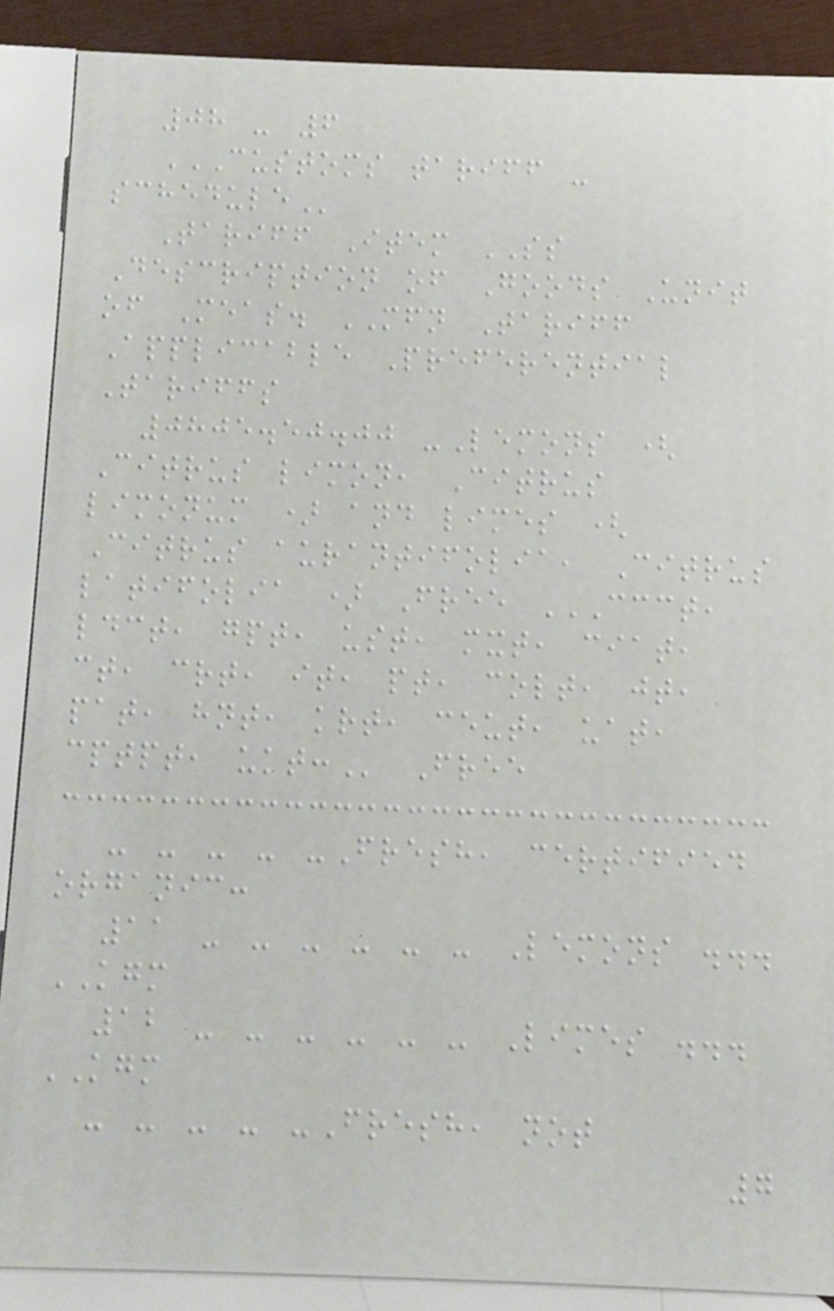08 - 6
CUSTOMS TARIFF -
SCHEDULE
Tariff Item SS
Description of Goods Unit
of Meas. MFN Tariff
Applicable Preferential
Tariffs
0805.50.00 -Lemons (
Citrus limon, Citrus
limonum ) and limes (
Citrus aurantifolia, Citrus
latifolia ) Free CCCT,
LDCT, GPT, UST, MXT, CIAT,
CT, CRT, IT, PT, COLT, JT,
PAT, HNT, KRT, CEUT, UAT,
CPTPT, UKT: Free
- - - - -Fresh, certified
organic:
11 - - - - - - Lemons ...
KGM
12 - - - - - - Limes ...
KGM
- - - - -Fresh, not
7
